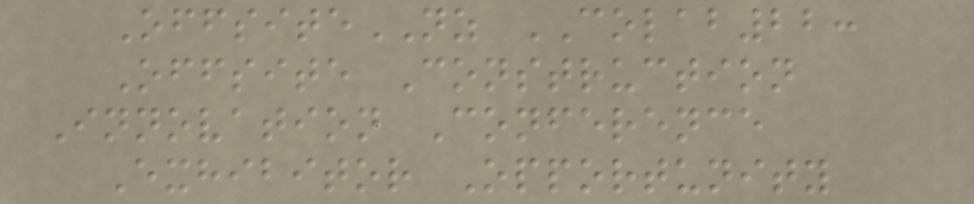OffsiteNZ COLAB22:
Offsite Construction
Innovation Conference
Exhibitor Opportunity
